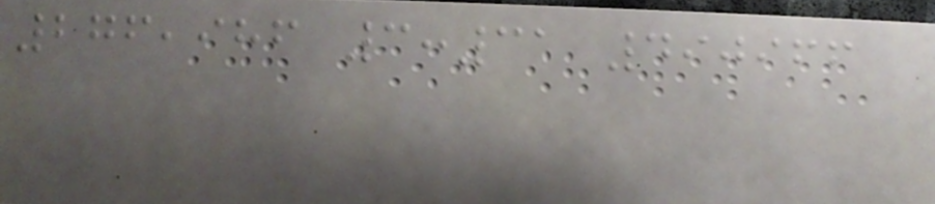276,986 3:31 490966
